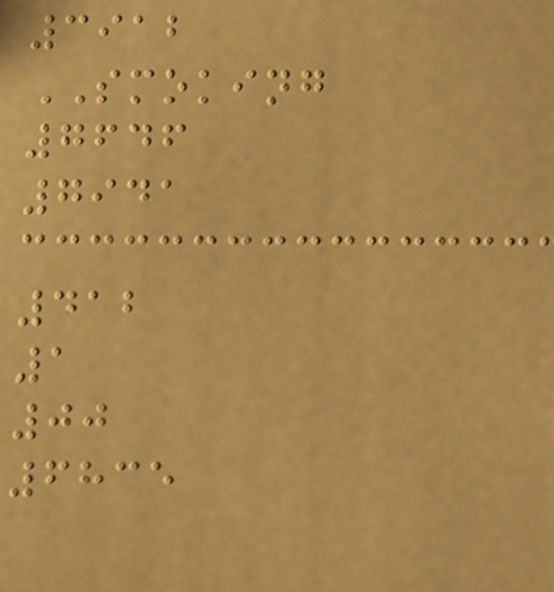3912
SMOKING
7646
7941
412
1
00
6835
